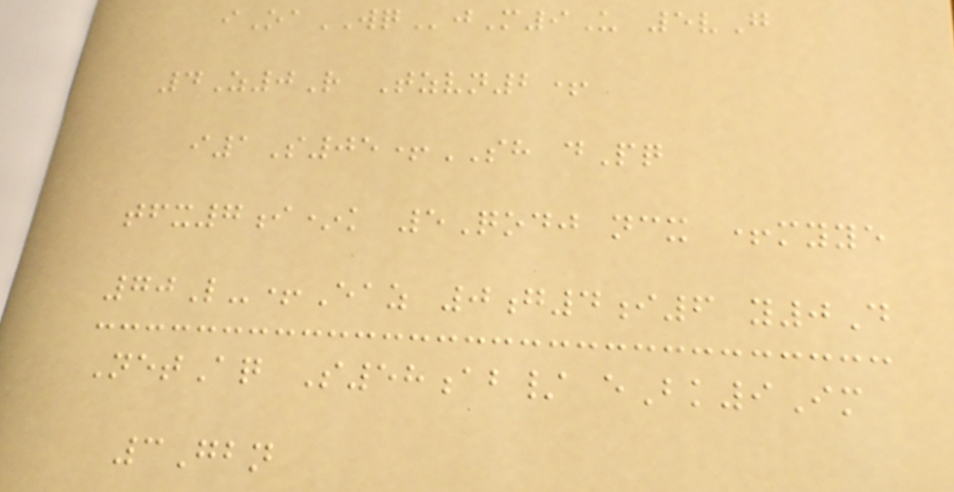iOaWQjM9U 5vG
4Z0R Tzvn2+
i1S05+SH dPq
tfx7i*k 5Qodj ncx +myye
70L-+Eaz 0g4i6 y0D
NetAq S58ab/ eBk9Im
3Gbn
